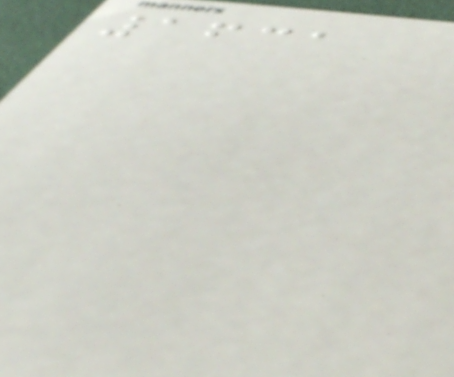1631
